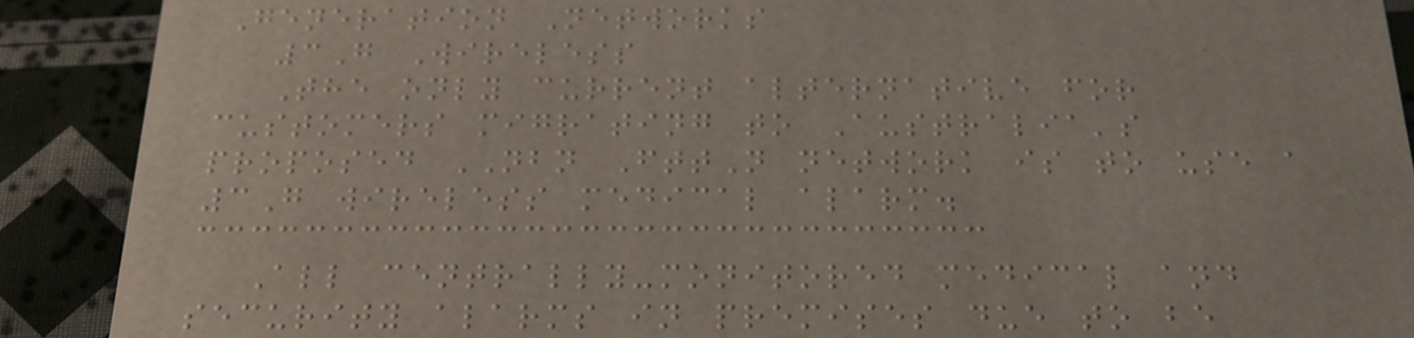Generation Networks
3G Wireless
The only current alternative for
customers migrating to Australia's
proposed NBN FttN network is to use a
3G wireless medical alarm.
All centrally-monitored medical and
security alarms in premises due to be
